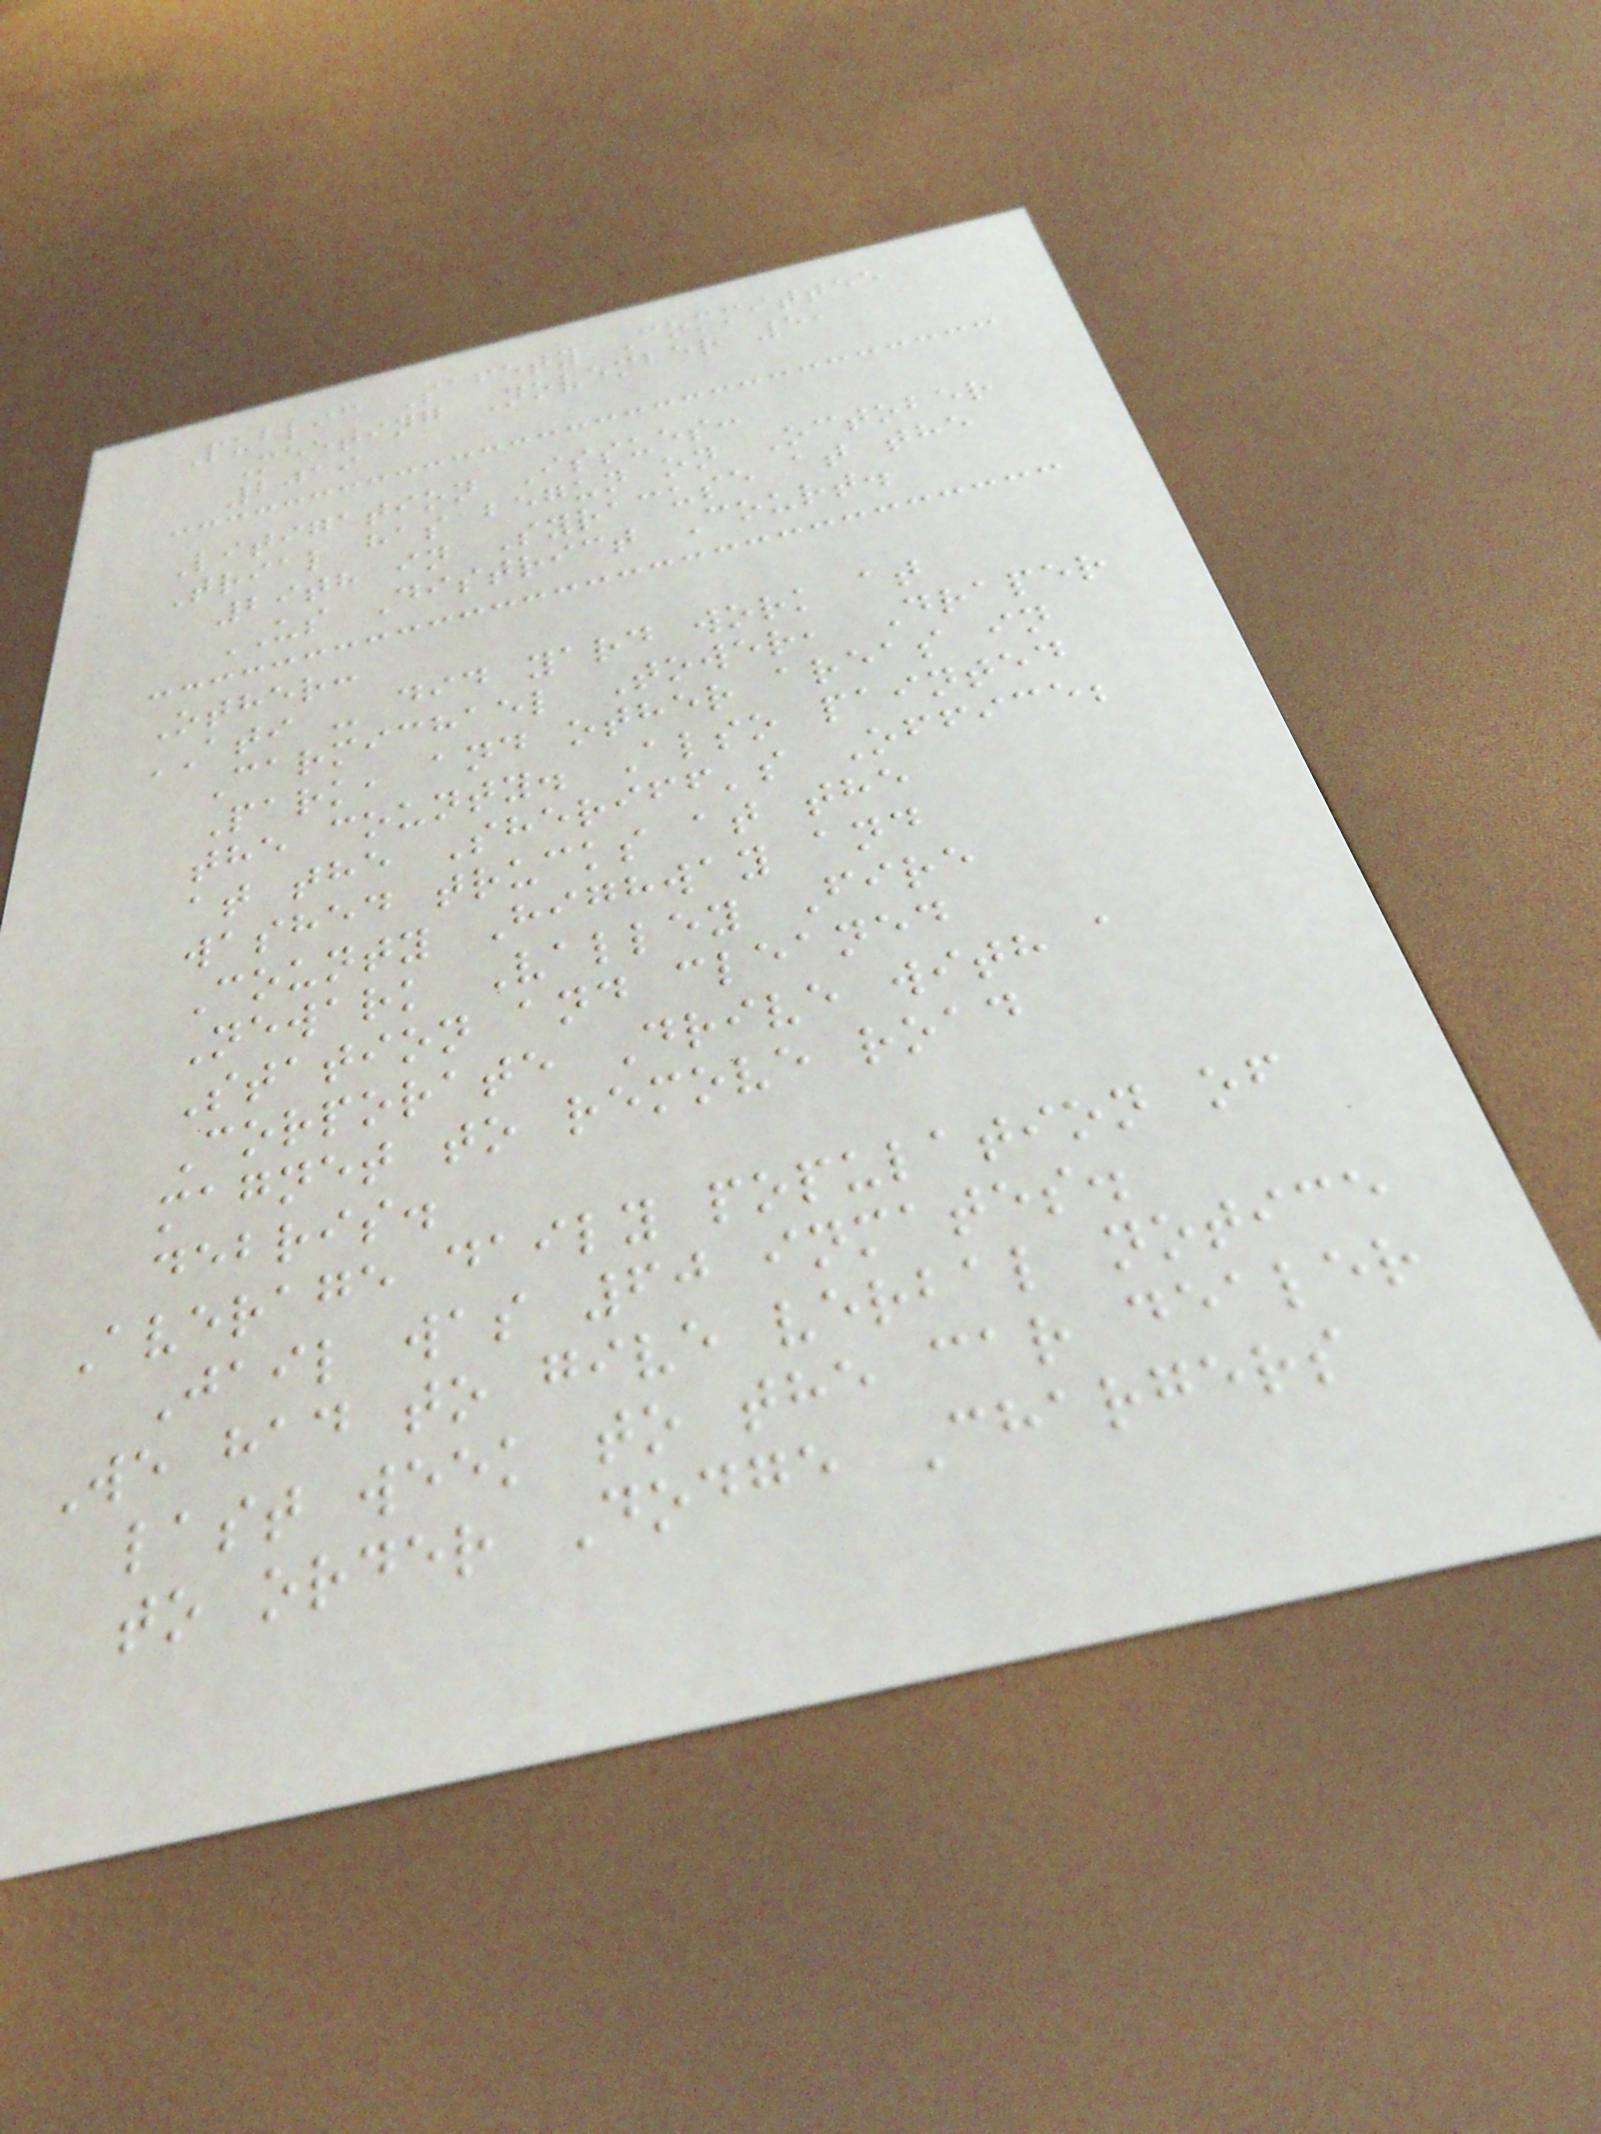Public Safety Committee
Meeting November 5,
2019
Litigation Issues:
Trial has begun on October
29th in Syracuse at the
US District Court.
Other:
ATI - did yard work at
Carmichael Tower, Draper
Park, and other areas in
the county. Also painted
at the Sheriff's Office;
washed trucks at the
County Highway and
Newark Valley Fire
Station and cleaned
Corporate Drive with a
magnet to remove road
debris.
Average daily population of
Jail was 60 inmates.
We had to give verbal notice
last week to the car dealer
to order Dodge Chargers
